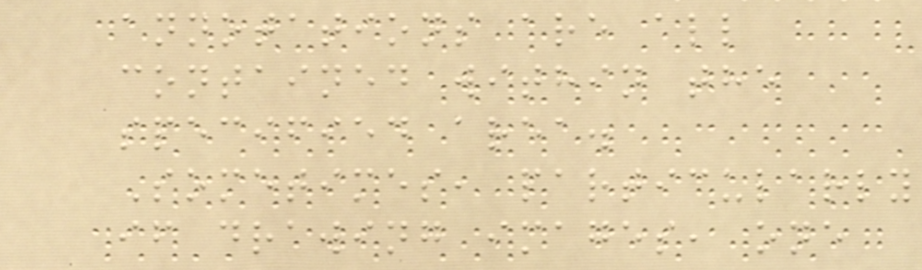annotations are all
contained within the
specified area.
Sometimes, particularly
if drawing images, one
